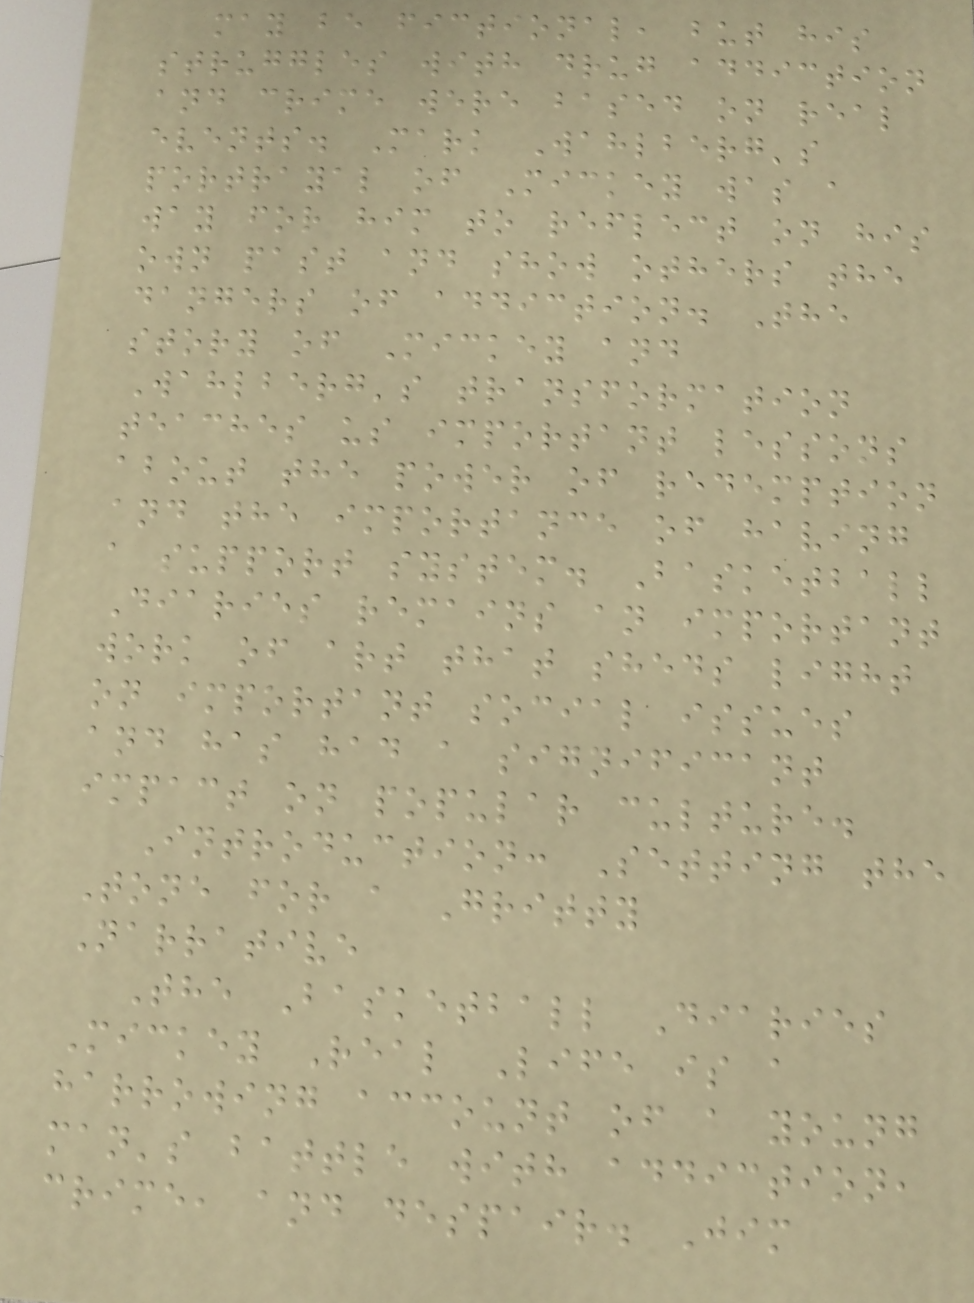may be fictional, but his
struggles with drug addiction
and crime were based on real
events. Mark Wahlberg's
portrayal of Mickey was a
way for him to reflect on his
own past and show others the
dangers of addiction. The
story of Mickey and
Wahlberg's transformation
teaches us important lessons
about the power of redemption
and the importance of having
a support system. Basketball
Diaries remains an important
work of art that sheds light
on important social issues
and has had a significant
impact on popular culture.
Introduction: Setting the
Tone for a Gritty
Narrative
The Basketball Diaries
Mickey Real Life is a
harrowing account of a young
man's battle with addiction,
crime, and despair. Jim
